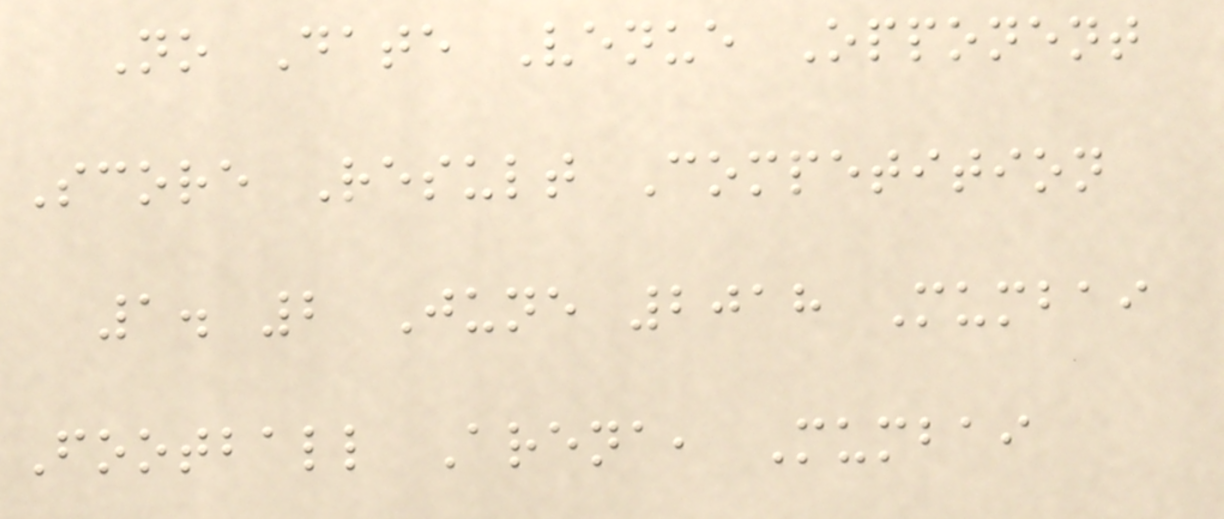No Date Venue Opponent
Score Result Competition
1. 2 June 2018 Mumbai
Football Arena, Mumbai
